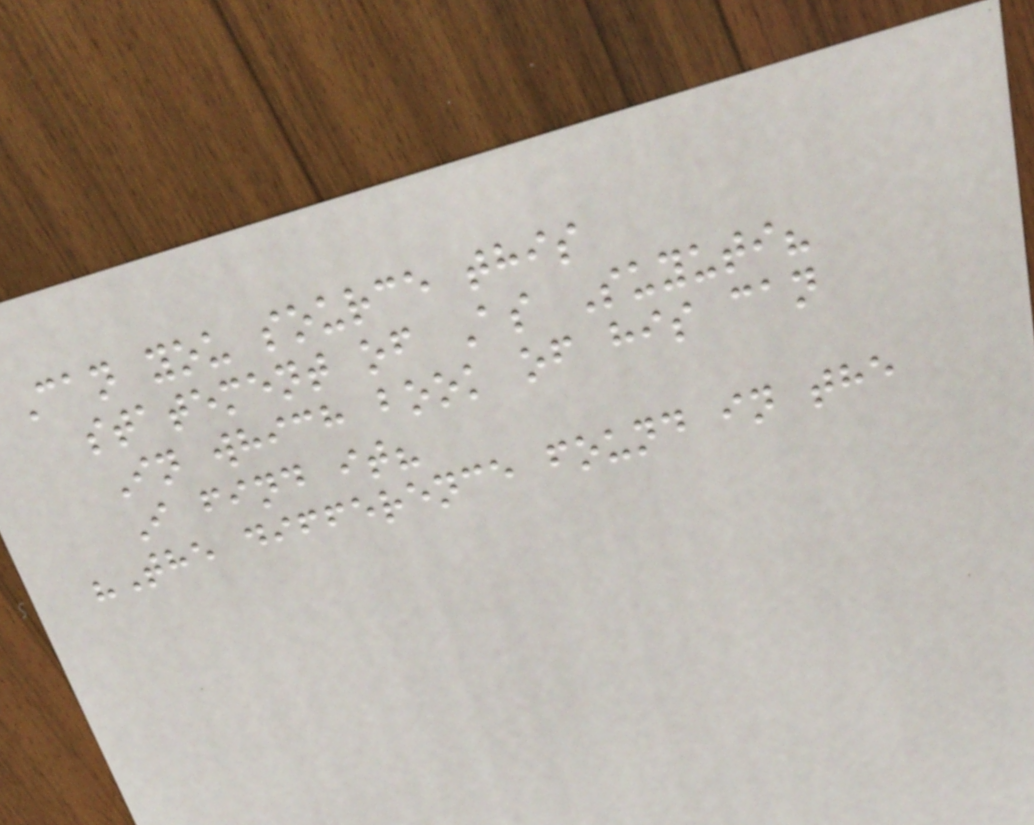Can you source this
statement of As Suyuti?
In which book of his can
I find it?
"The difference found in the
